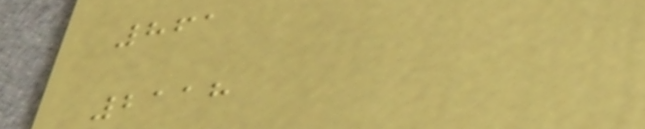861
2118
